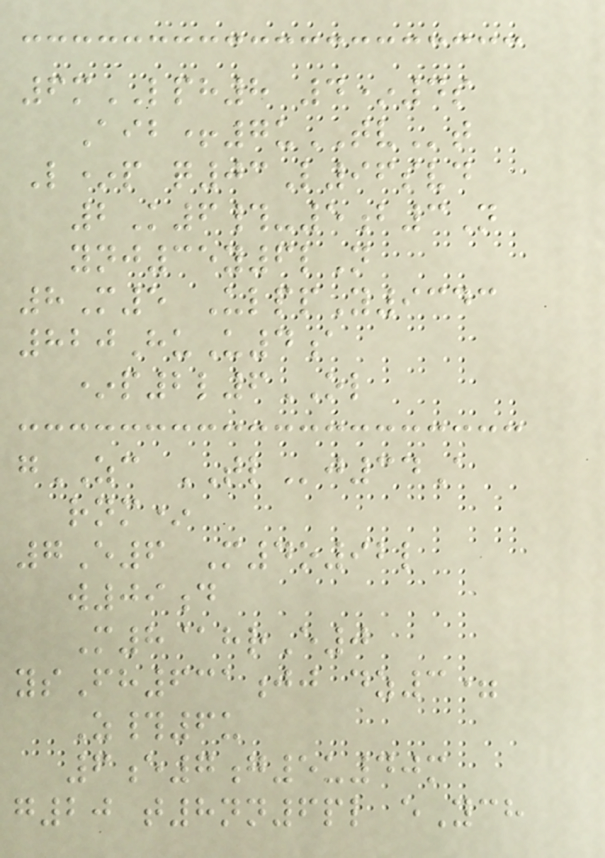6mLPH8 4*4s
Aib+7uTVt
L*p q03L96svd
2K6#-5b3N
ynj35y6lN
8M5 UlppY9343
820HuU4a
*p2l6OL
gZC TLj34A
rnm*
7E6 M4o92l
w09d
M8@hrE0
ysFh631jj dz3=
Z#6u
6e7g5u40m
g20 t8nn6pl eYch
